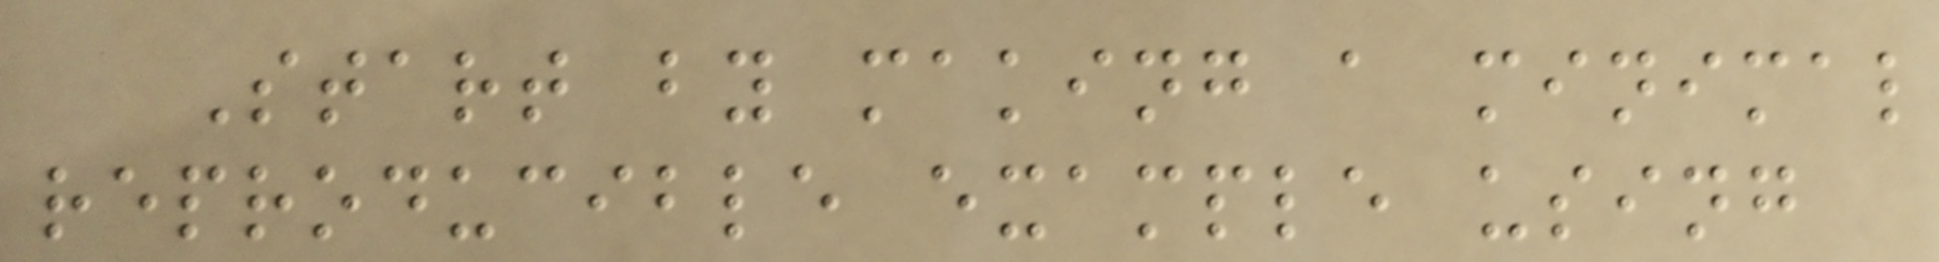Start by making a minimal
reproducible example using
